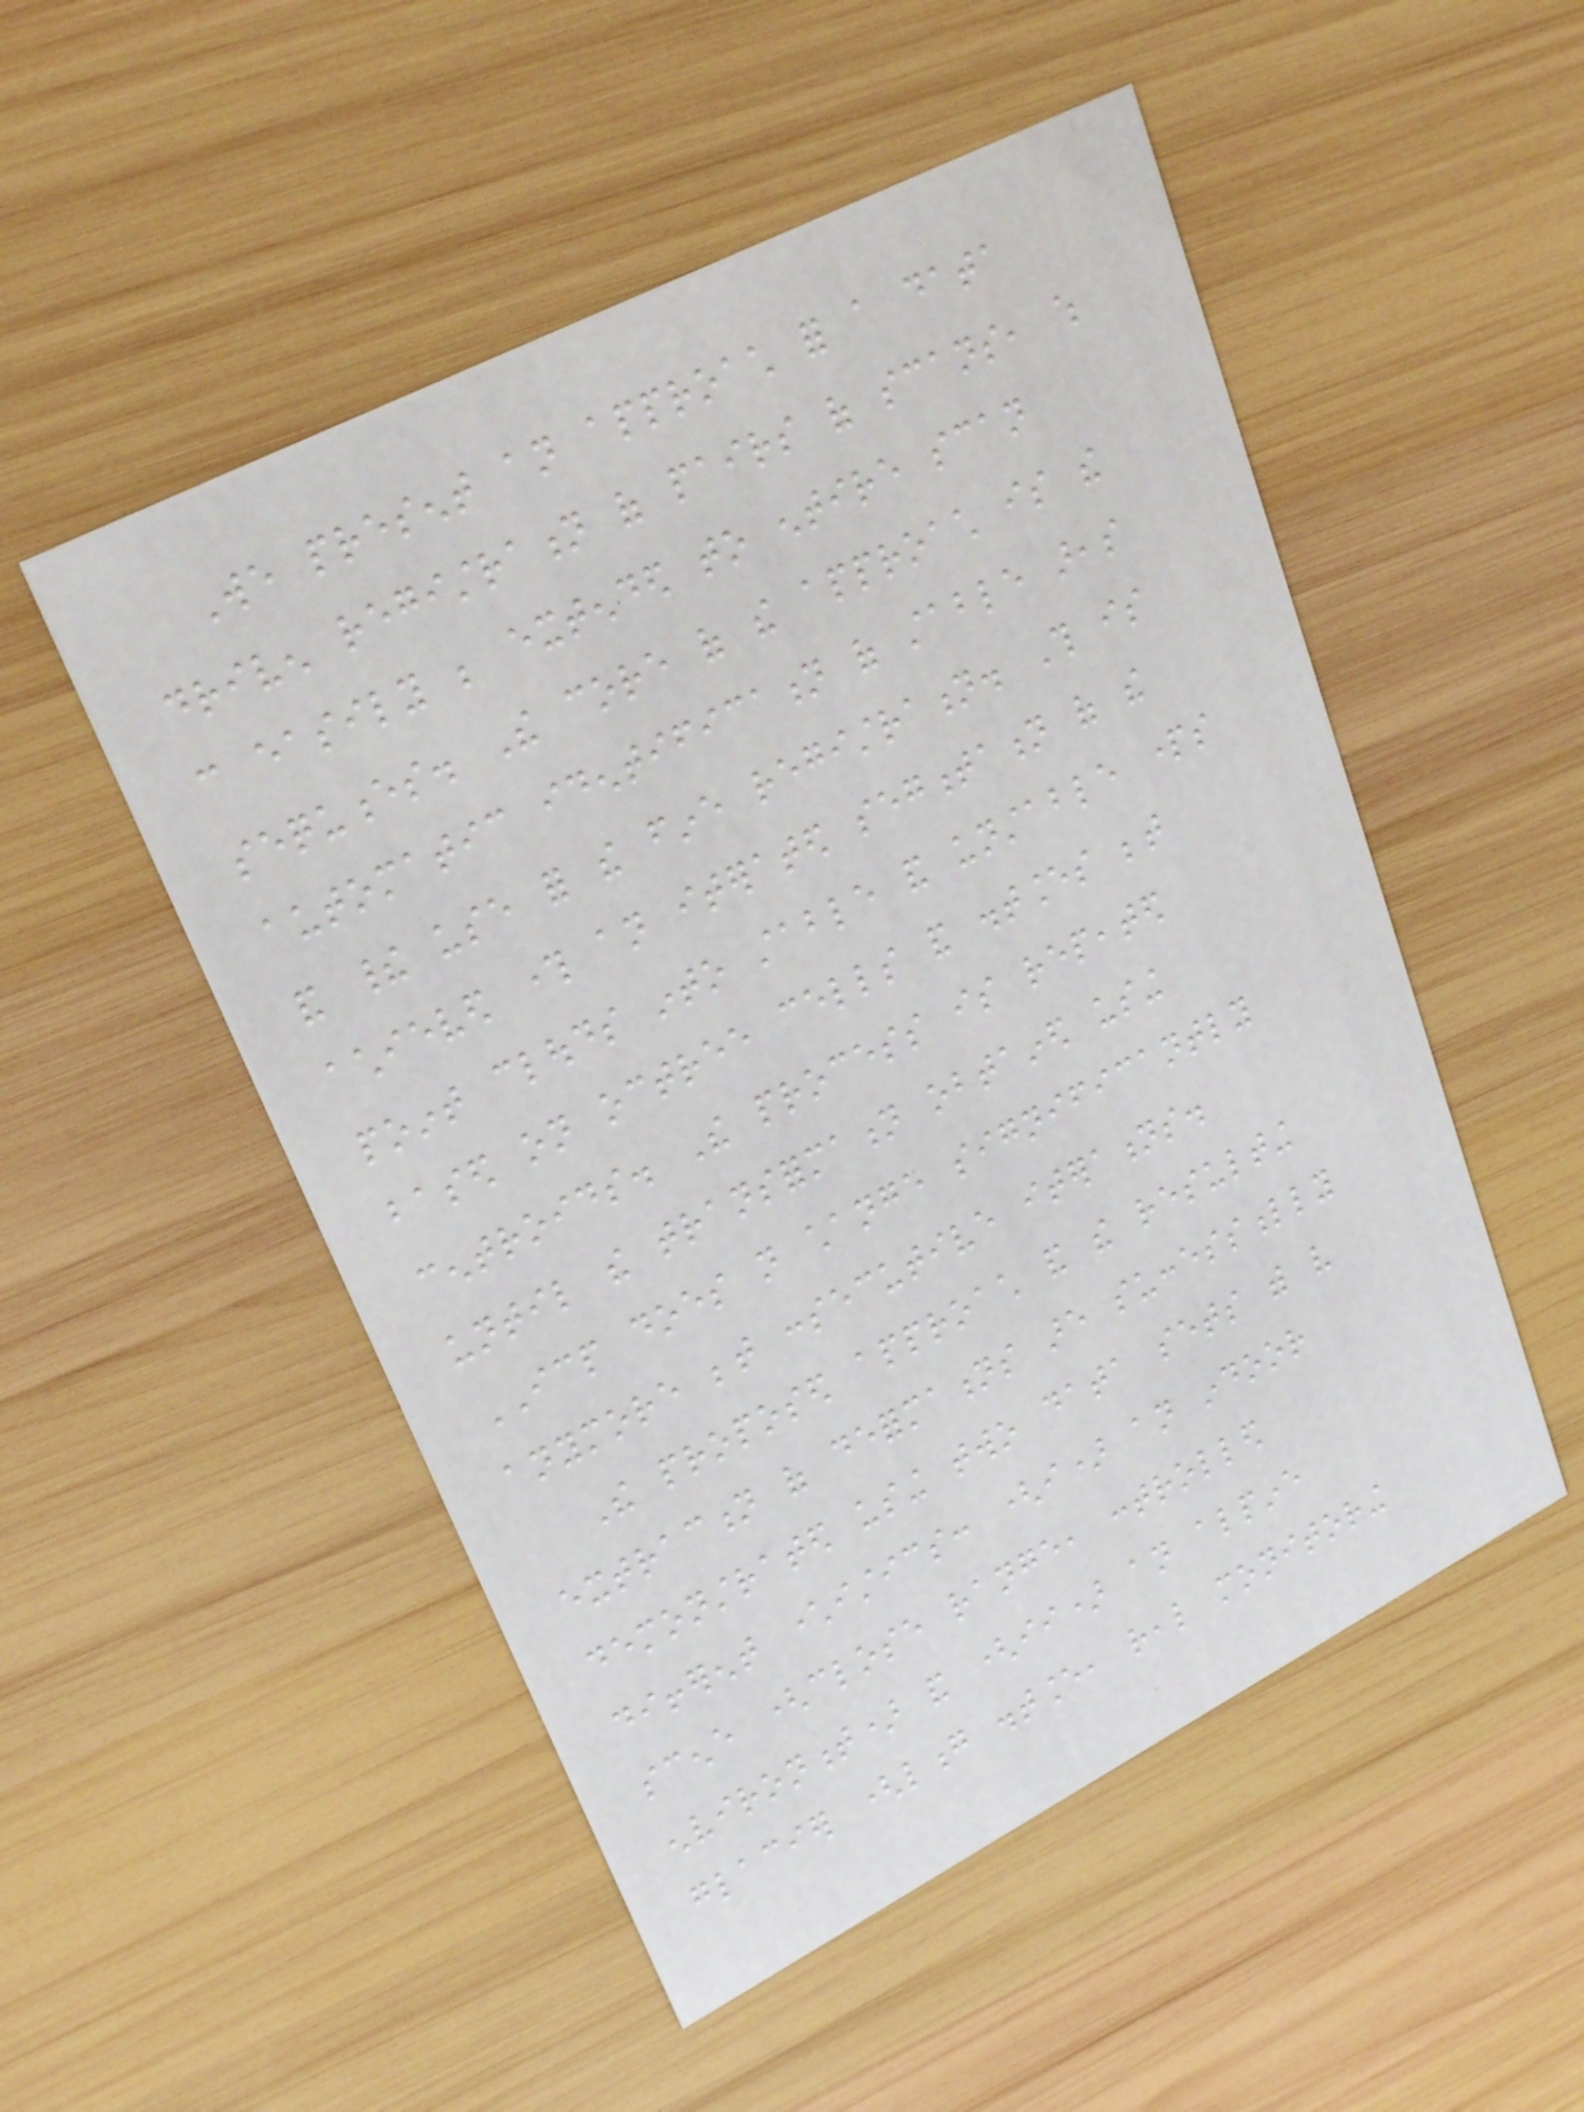We present an approach for a data
driven registration of pairs of scans, which
can easily be extended to entire scan
sequences. The core of the approach is the
automatic identification of stable areas
and their use for the fine registration. This is
achieved through an iterated segmentation of the
point clouds into stable and unstable parts
based on octree cells and distances between
centroids. The process is repeated
until the transformation obtained using
ICP does not change significantly
anymore between consecutive iterations.
The proposed approach and the resulting
extraction of deformations are successfully
demonstrated using two data sets with very
different characteristics: (i) an indoor
scene (close range, controlled
environment) and (ii) an alpine
glacier (long distance, real monitoring
